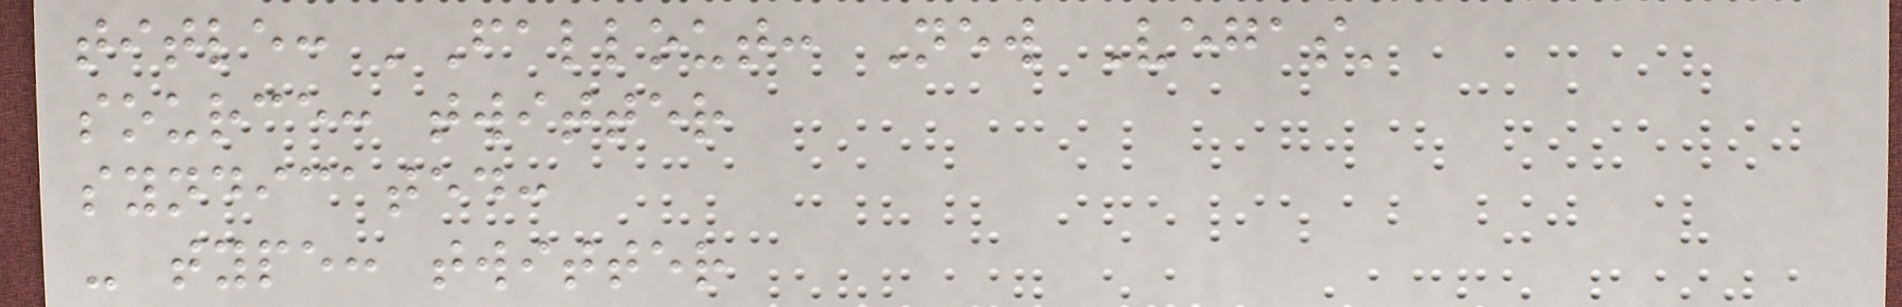title: 'Fallout: New Vegas'
source: twitter
syndicated:
- type: twitter
